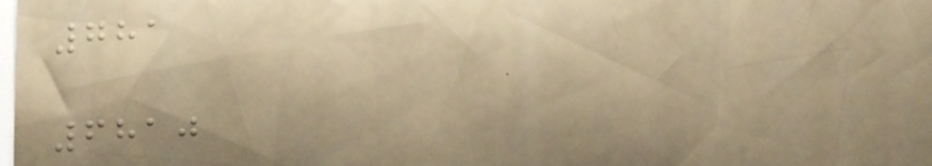781
6810
